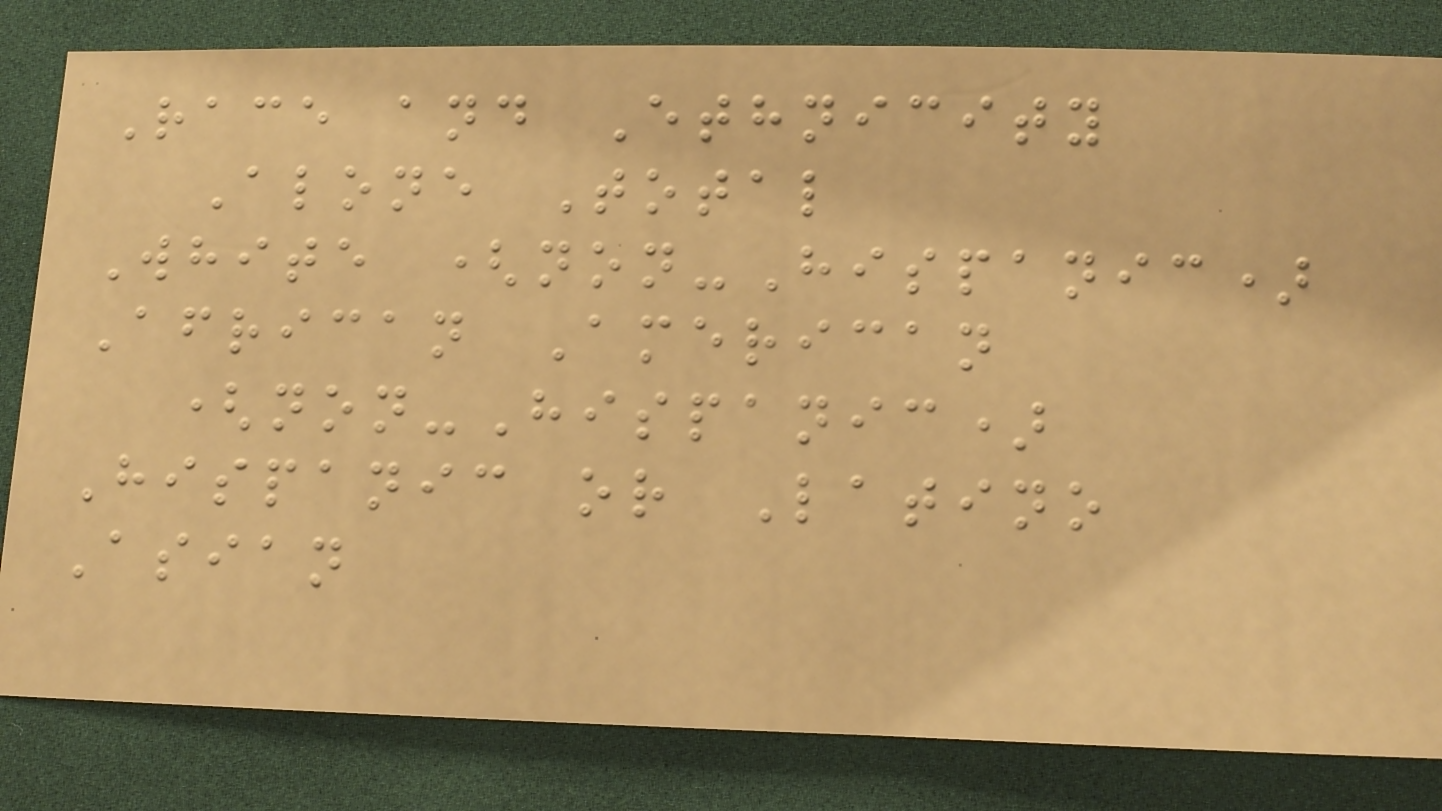Race and Ethnicity
Alone Total
White (non-Hispanic)
African American
(non-Hispanic)
Hispanic or Latino
Asian
